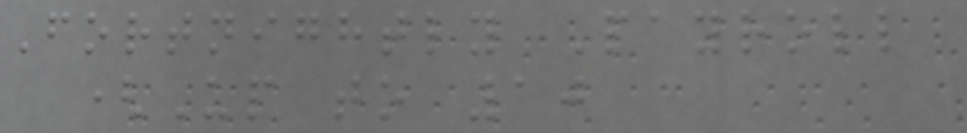Fortnightly Payroll
(Up to 10
